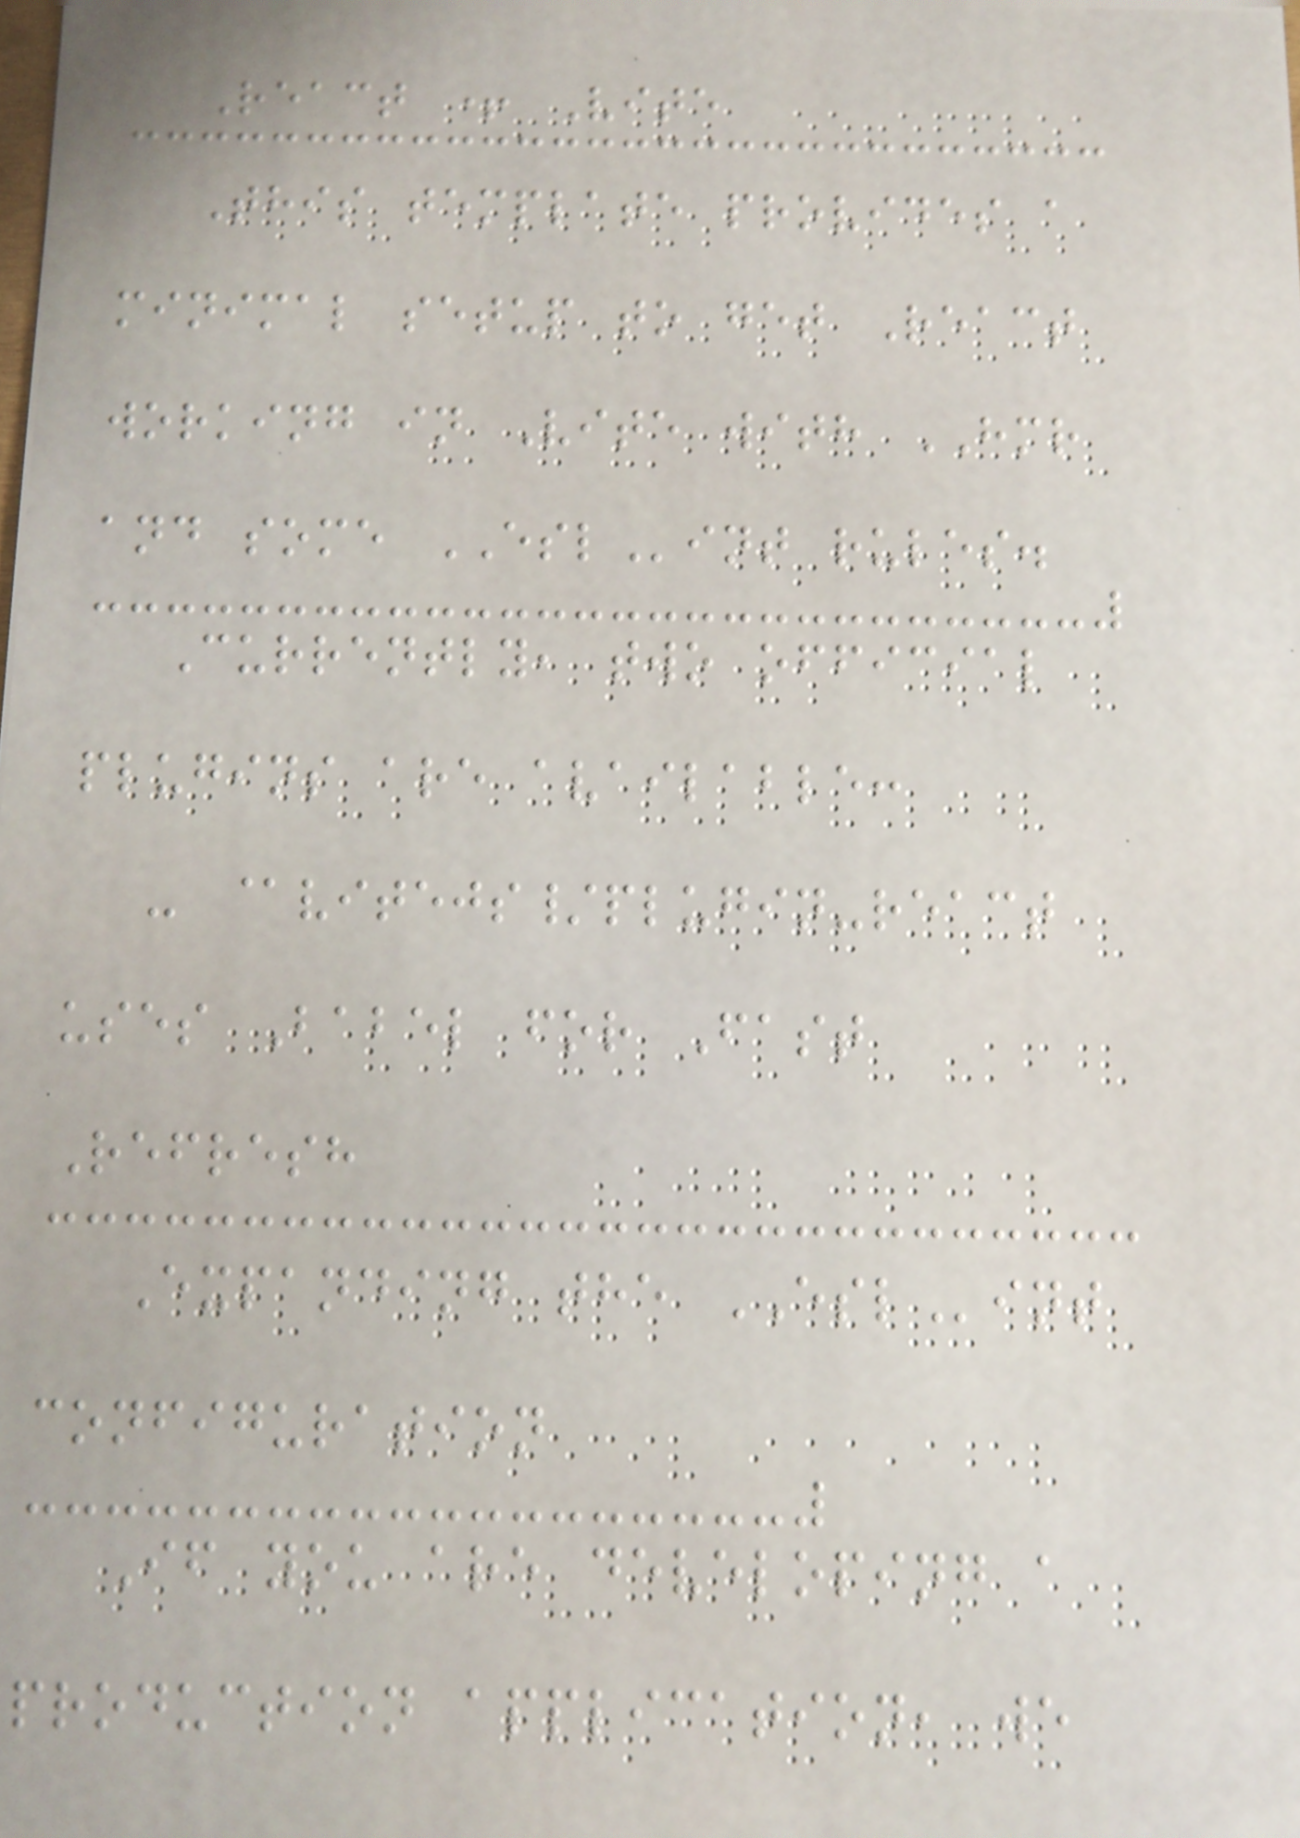React + Vite
This template provides a
minimal setup to get React
working in Vite with HMR
and some ESLint rules.
Currently, two official
plugins are available:
- @vitejs/plugin-react
uses Babel for Fast
Refresh
Expanding the ESLint
configuration
If you are developing a
production application, we
